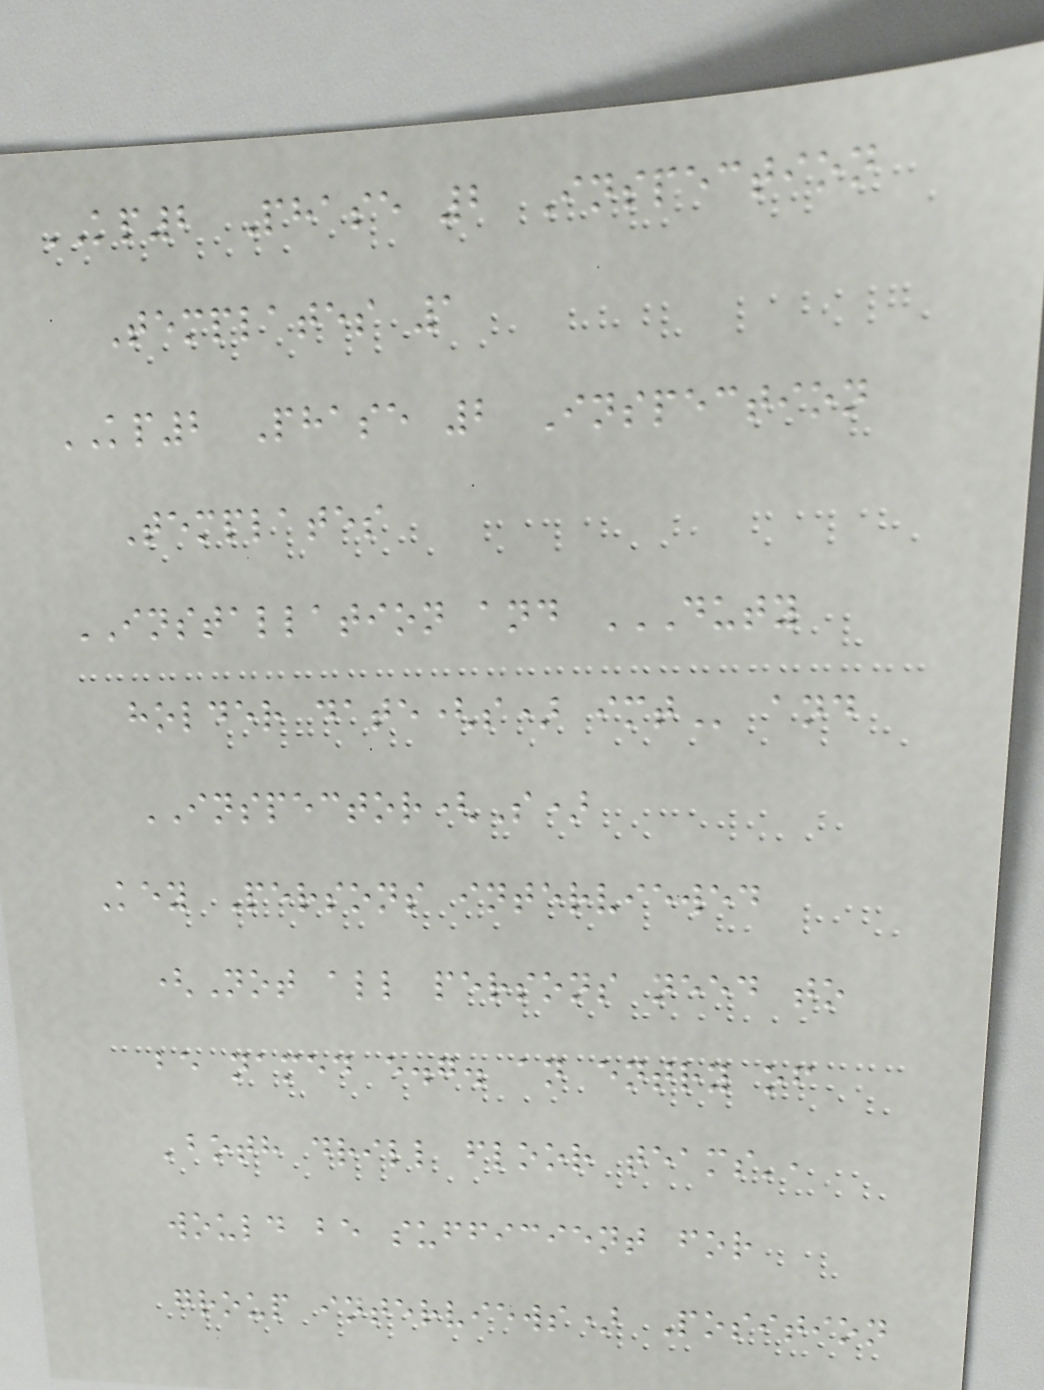KP2 Phase 2 Inspection
Templates 1
KP2 Phase 2 Inspection
Templates
INSTALLATION and DUTY
HOLDER DATE(S) IMT and
INSPECTOR(S)
Key Persons interviewed
(Not all persons need to
be named e.g. an entry of
'both drill floor teams',
would be sufficient for
group interviews) Position
